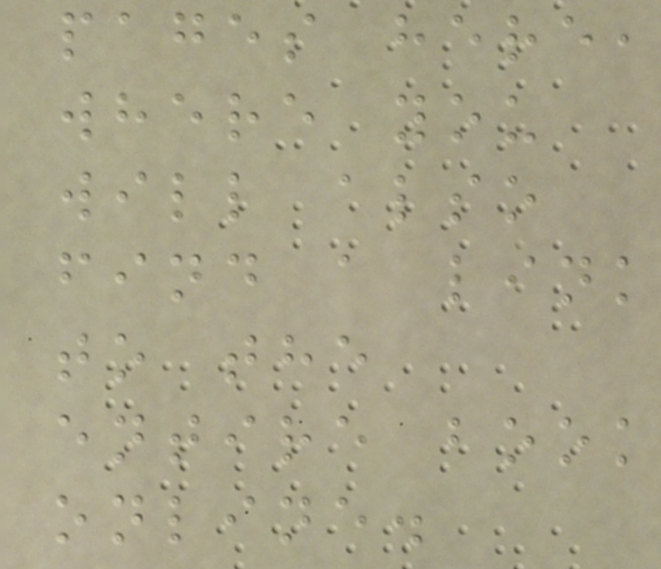pages here,
where you
will also
find a link
to the
entire book
online.
